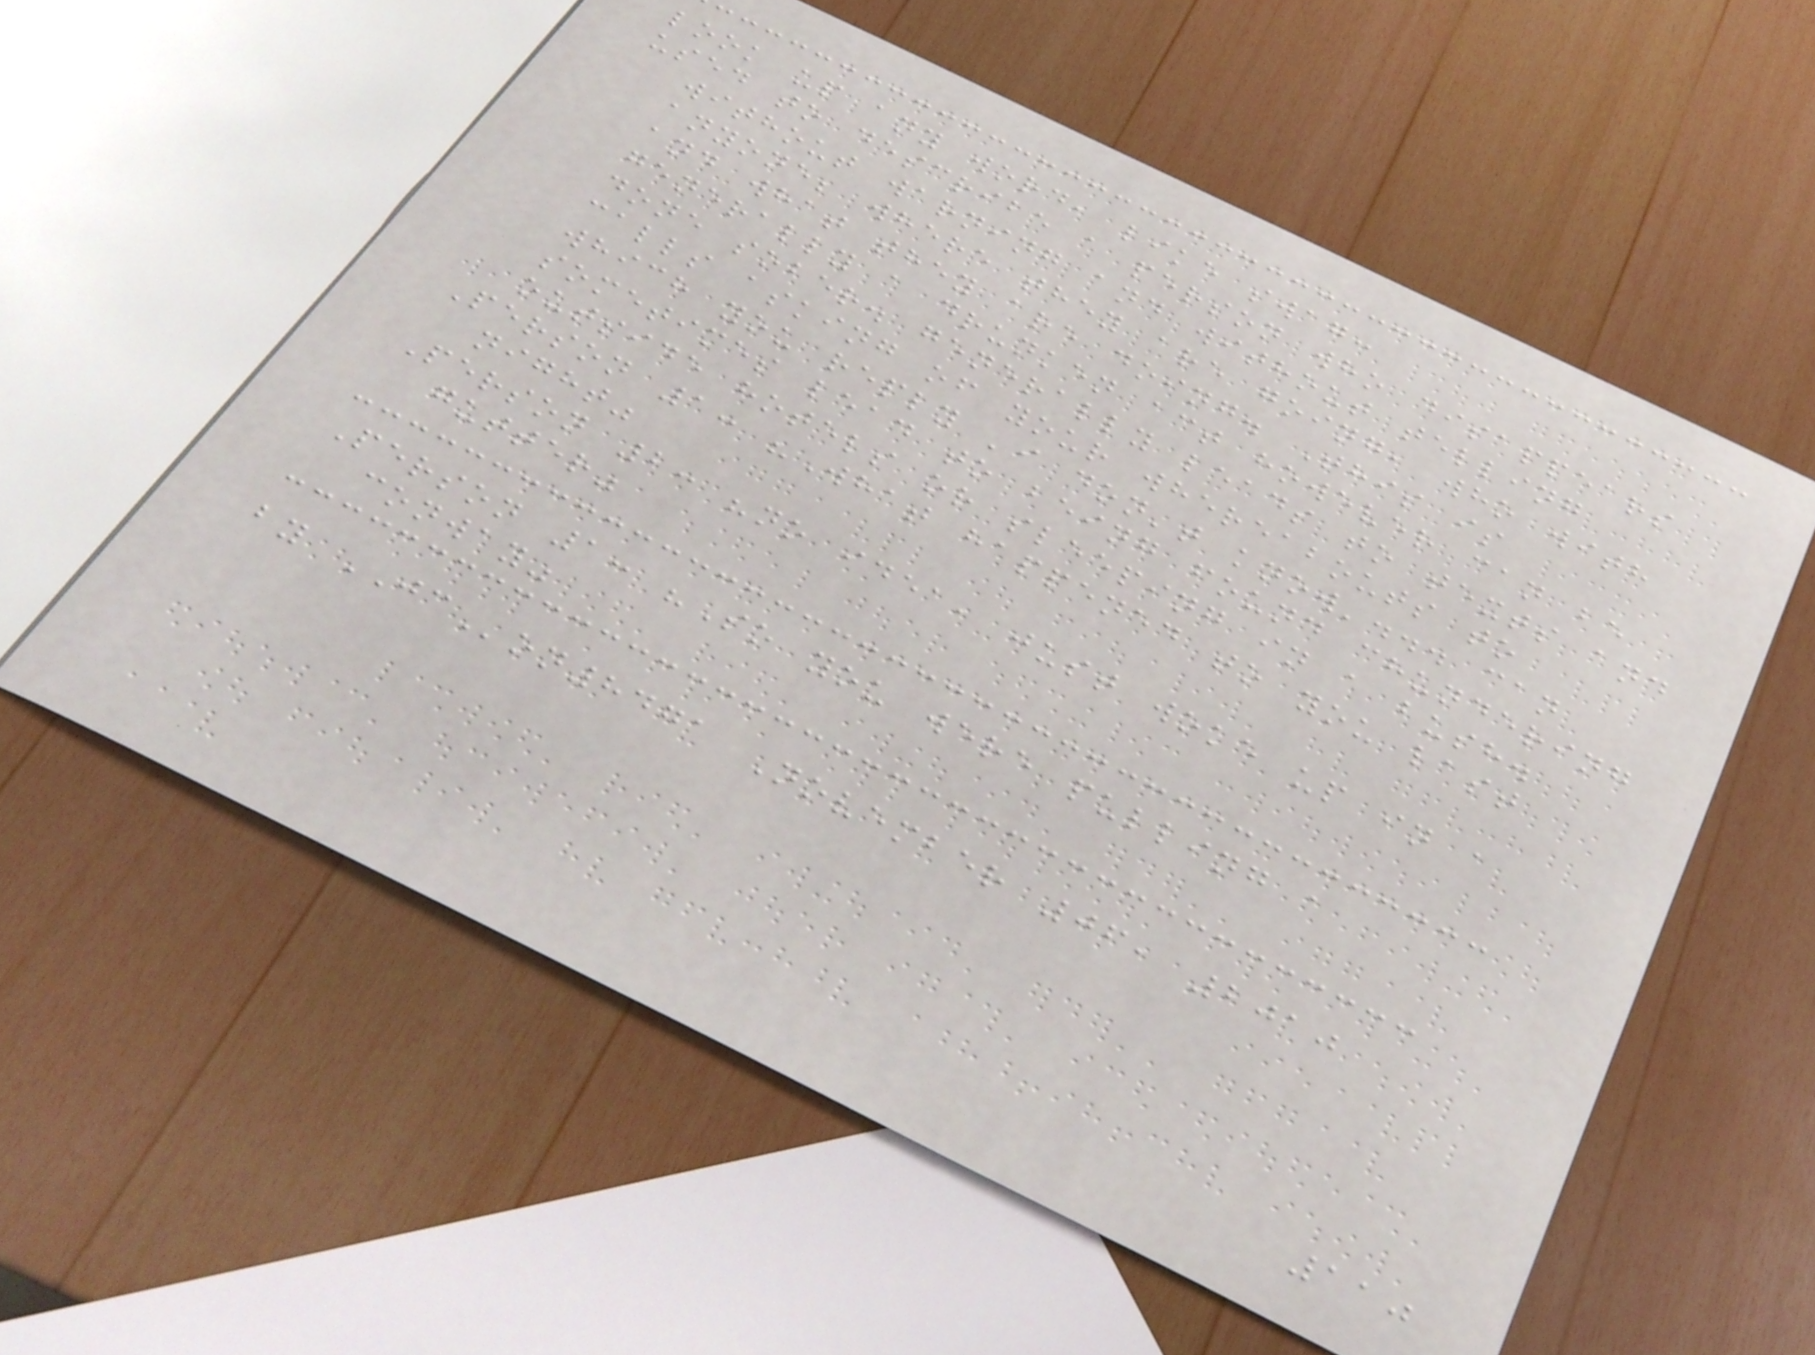look up any word, like swag:
used to describe a person who disappears
without warning and without telling
anyone; where they are going, who with
and what they are doing. This is
generally a drunken act however can be
done sober. generally leads to texts and
calls asking of your whereabouts to
which you reply 'i don't know'... can
sometimes lead to being found chundering
outside hotels or sleeping in a bush.
Person 1: "What happened to you last
night"
Person 2: "no idea, just woke up in a
gutter"
Person 1: "So you were pulling a
conway"
by JCon8471 November 06, 2010
110
